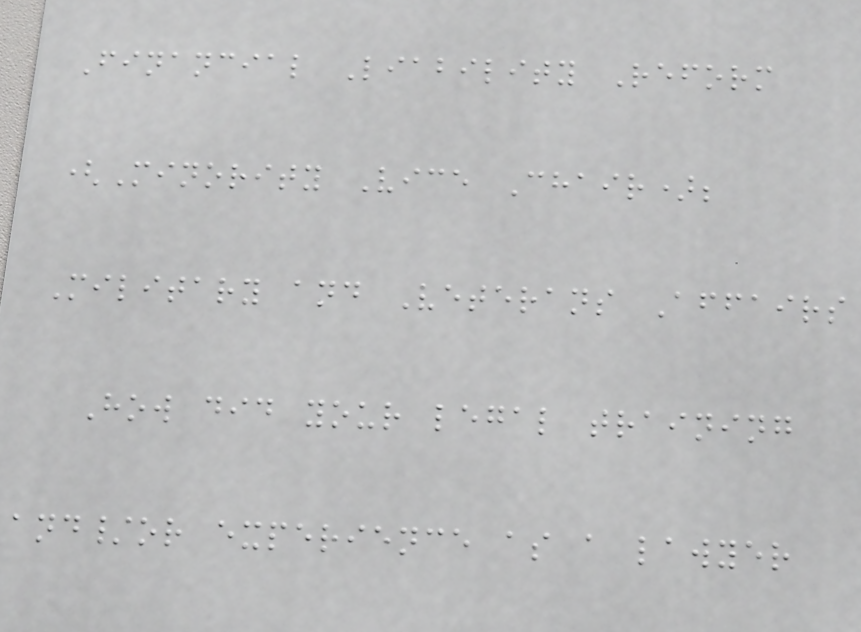Financial Liability Reform
(Minority Vice Chair);
Military and Veterans Affairs
How did your legal training
and/or experience as a lawyer
